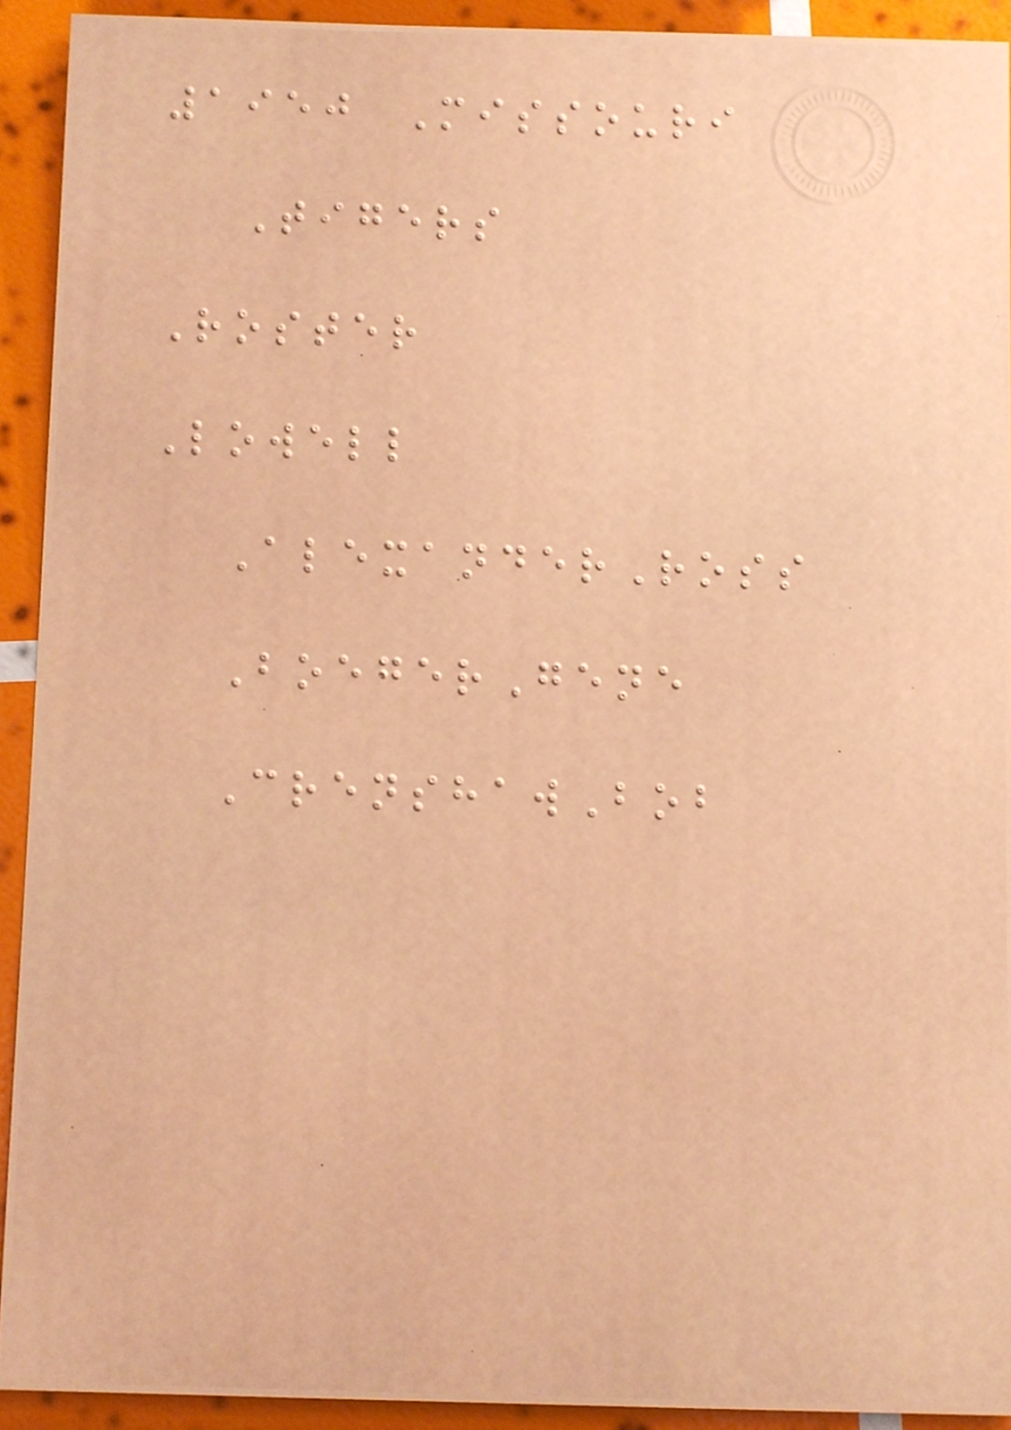1950 Missouri
Tigers
Roster
Lowell
AlexanderRoss
BoegerGene
CrenshawBob
